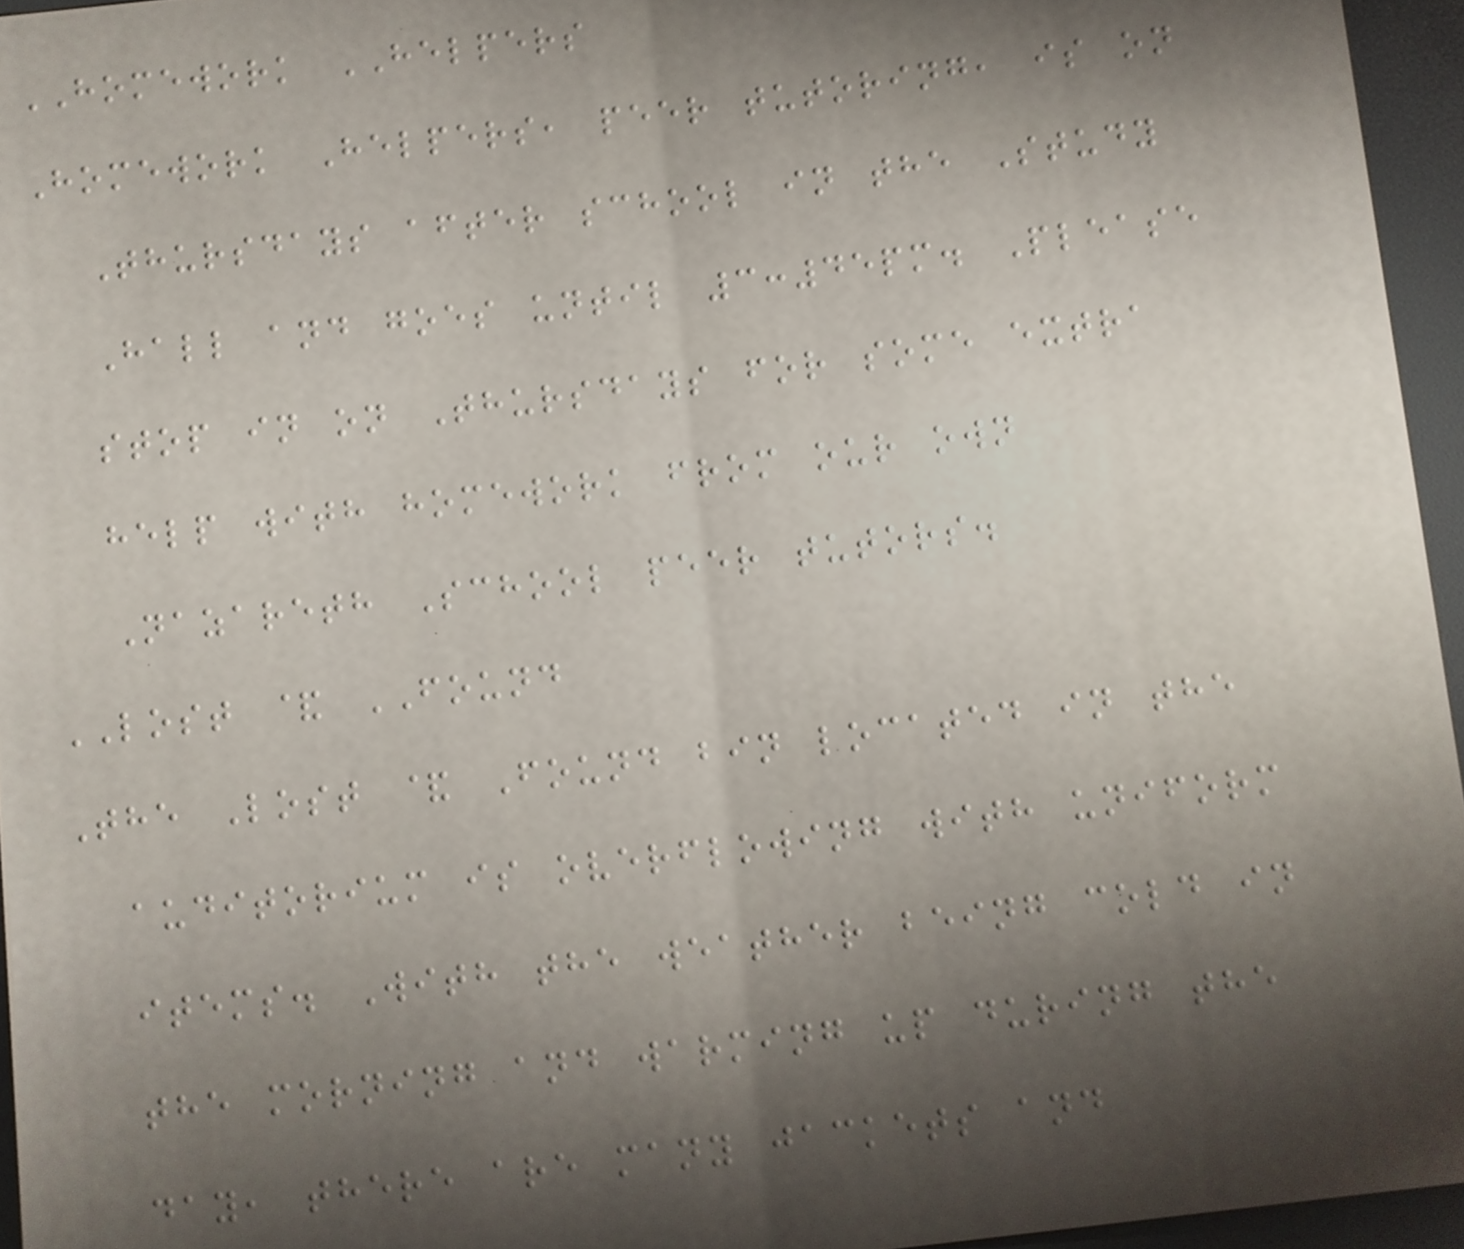HOMEWORK HELPERS
Homework Helpers, peer tutoring, is on
Thursdays after school in the Study
Hall and goes until 3:45pm. Please
stop in on Thursdays for some extra
help with homework from our own
Nazareth School peer tutors.
LOST & FOUND
The Lost & Found bin located in the
auditorium is overflowing with uniform
items. With the weather being cold in
the morning and warming up during the
day, there are many jackets and
